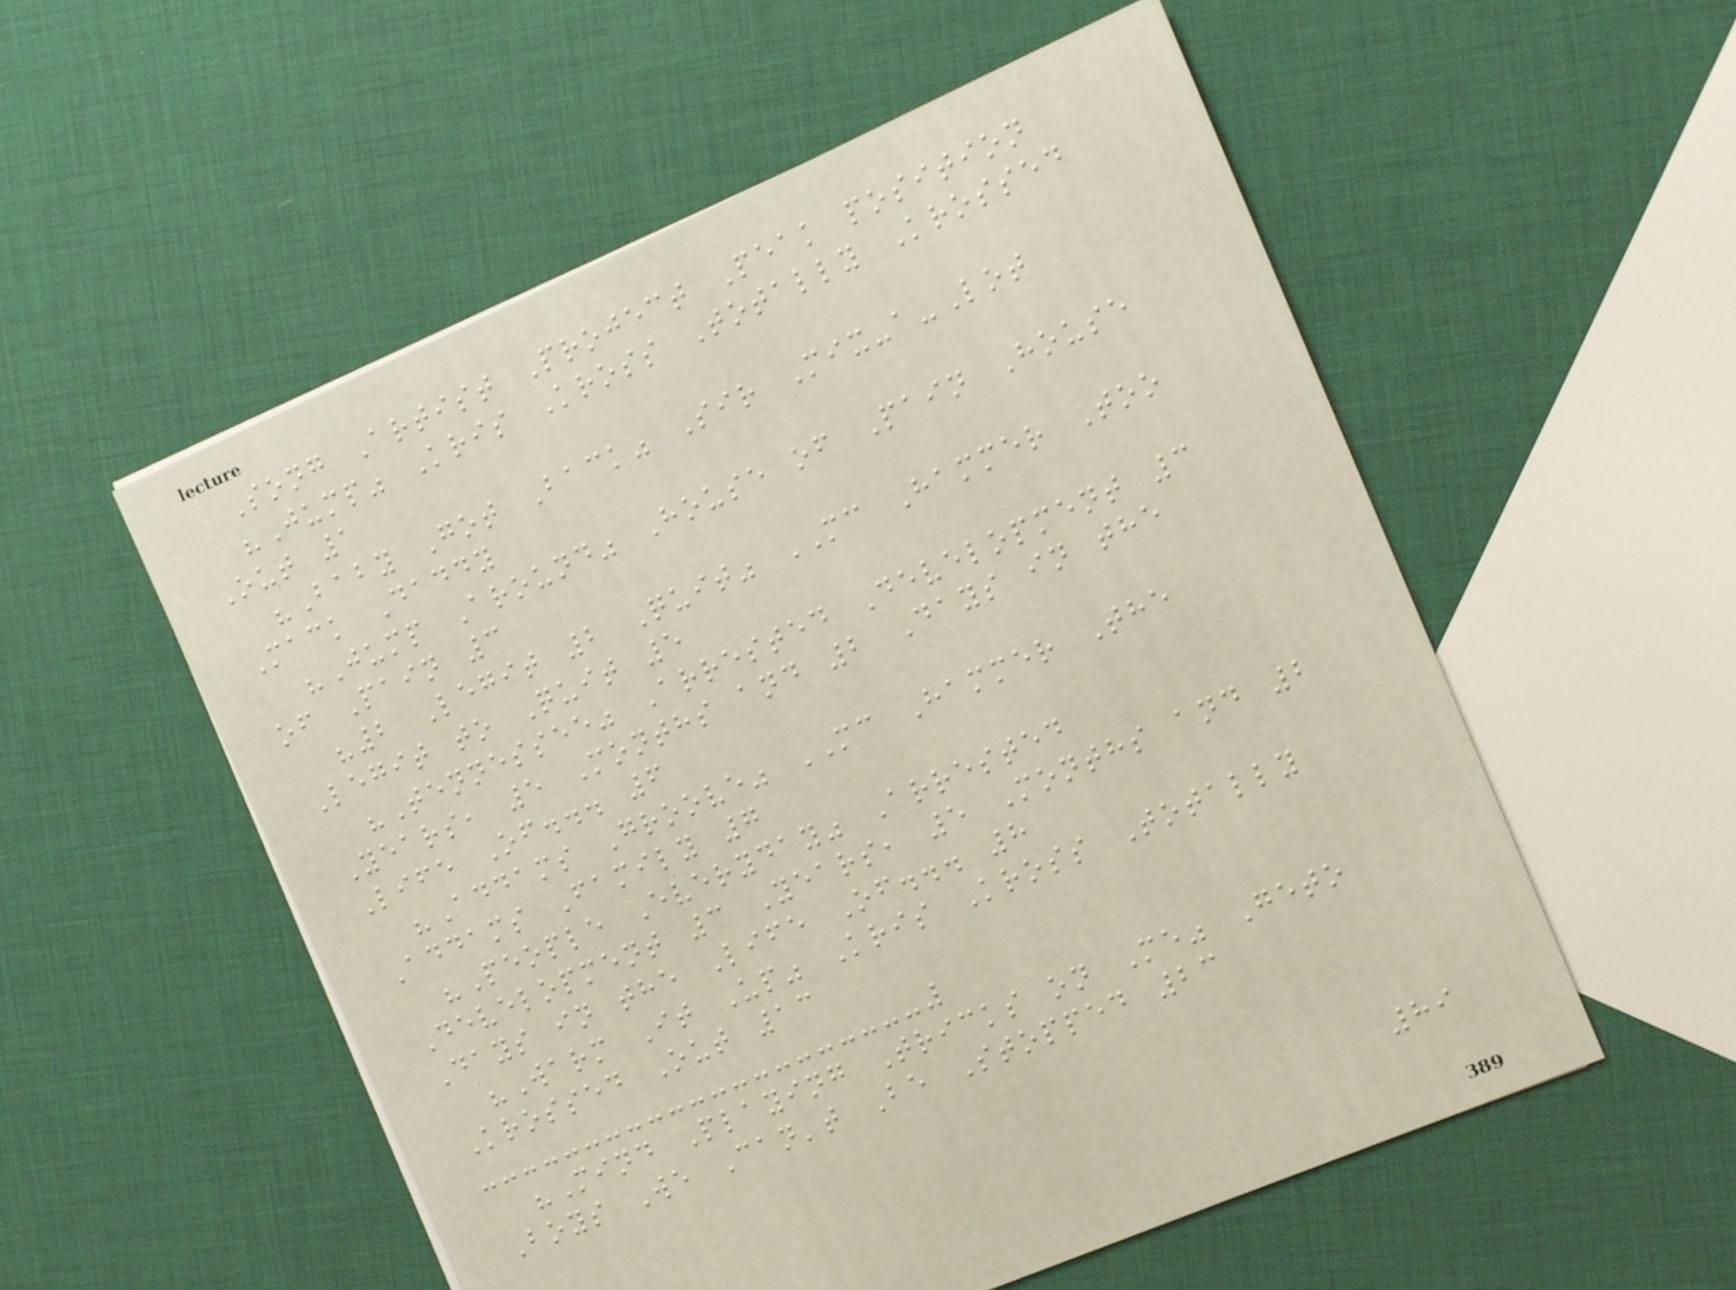Song Artist Project Peak position
"Jump" Kris Kross Totally Krossed
Out 1
"Baby Got Back" Sir Mix-a-Lot
Mack Daddy
"Jump Around" House of Pain House
of Pain 3
"2 Legit 2 Quit" MC Hammer Too
Legit to Quit 5
"Tennessee" Arrested Development 3
Years, 5 Months and 2 Days in the
Life Of... 6
"Addams Groove" MC Hammer The
Addams Family 7
"People Everyday" Arrested
Development 3 Years, 5 Months and 2
Days in the Life Of... 8
"Warm It Up" Kris Kross Totally
Krossed Out 13
"Mind Playing Tricks on Me" Geto
Boys We Can't Be Stopped 23
89
